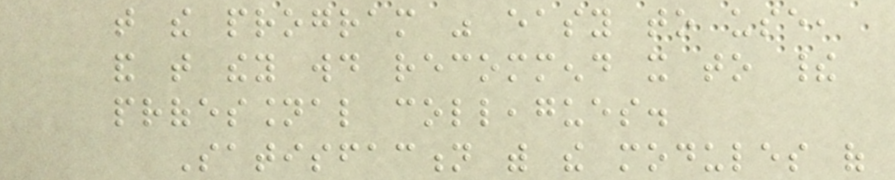that the program was easy to use,
and that they would recommend it to their
professional colleagues.
Satisfaction with the modules of
